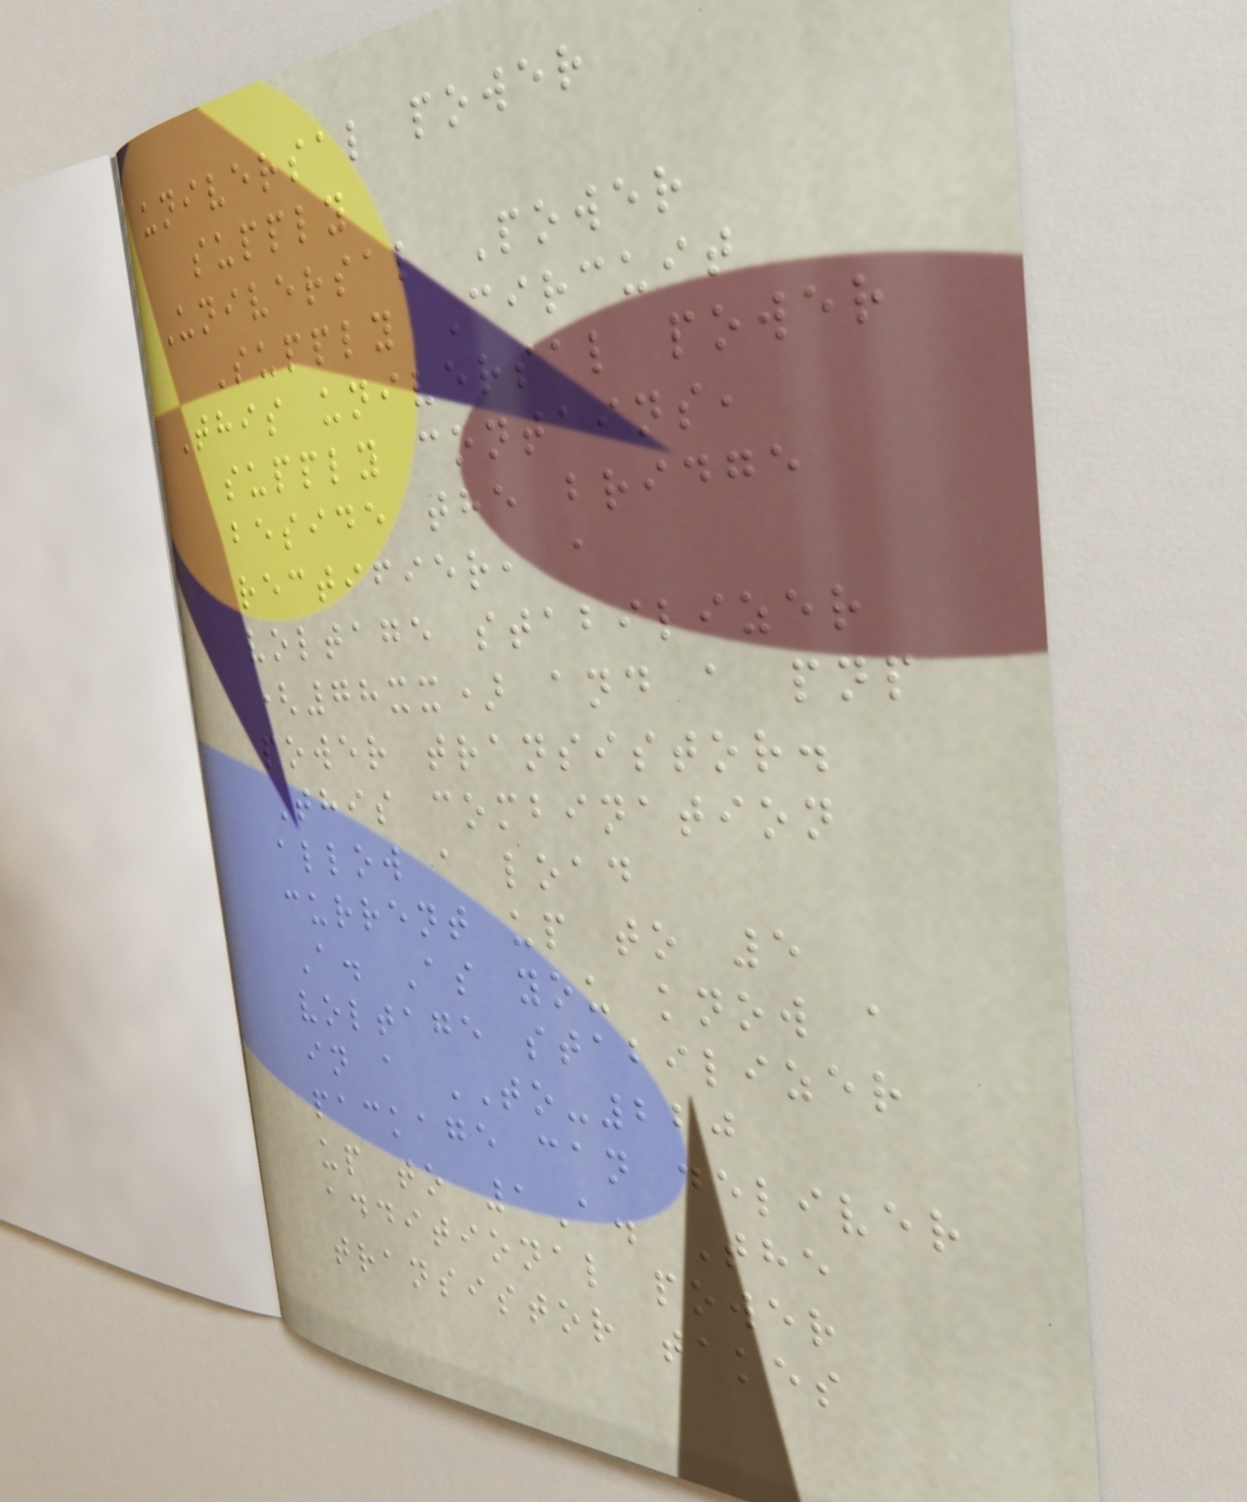universal power
supply
Universal Power
Supply Circuit
This universal power
supply contains,
beside the bridge
rectifier, a
voltage stabilizer
(78xx) and a pnp
power transistor.
This combination
allow a load
current up to 5
A. As you know a
voltage stabilizer
in a TO-220
package can deliver
up to 1A. The
additional power
transistor takes
